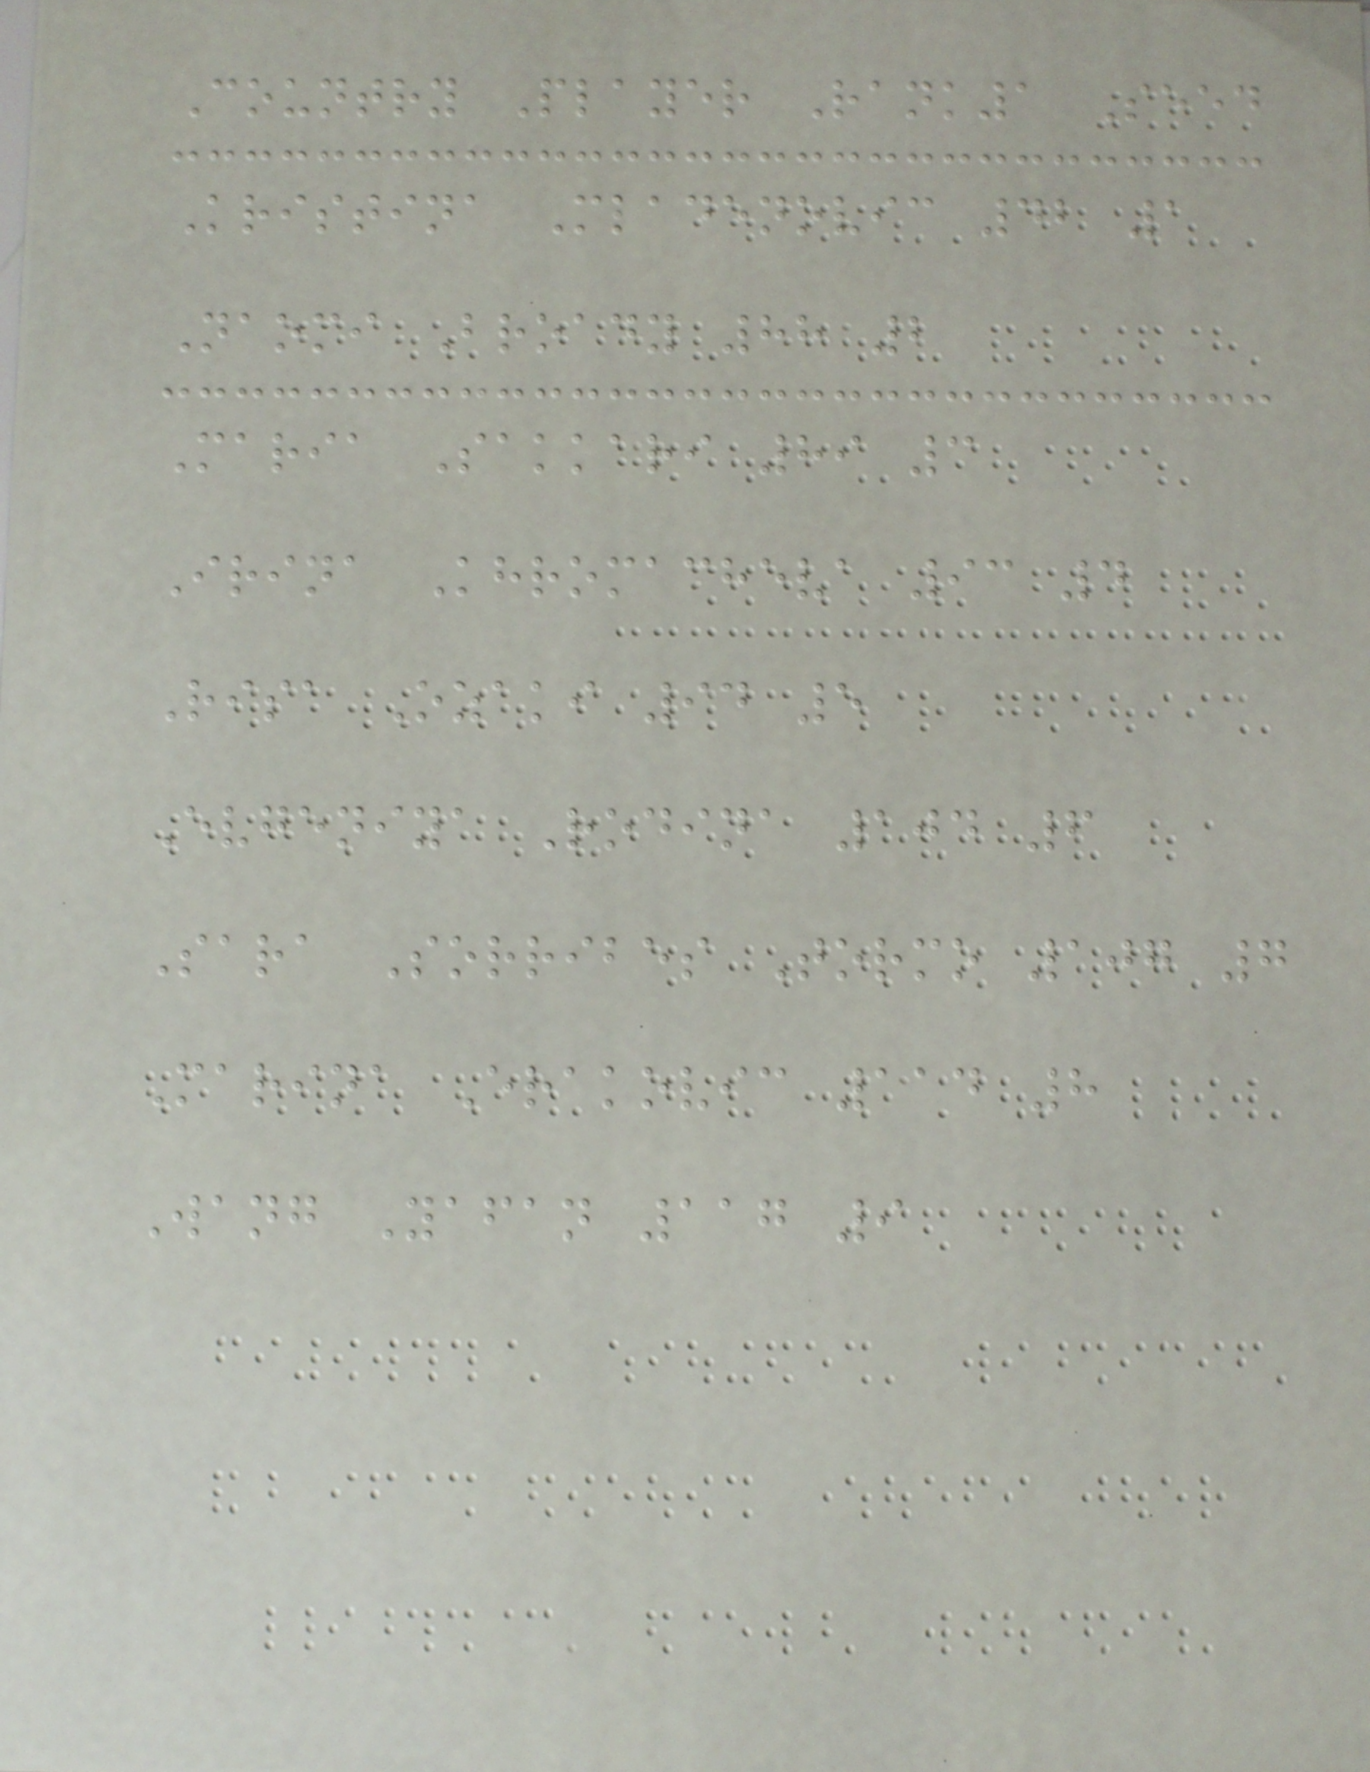Country Player Rank1 Seed
Kristina Mladenovic 42 1
Naomi Broady 88 2
Maria Sakkari 89 3
Irina Khromacheva 93 4
Risa Ozaki 94 5
Evgeniya Rodina 104 6
Sara Sorribes Tormo 107 7
Marina Erakovic 114 8
Wang Yafan 117 9
